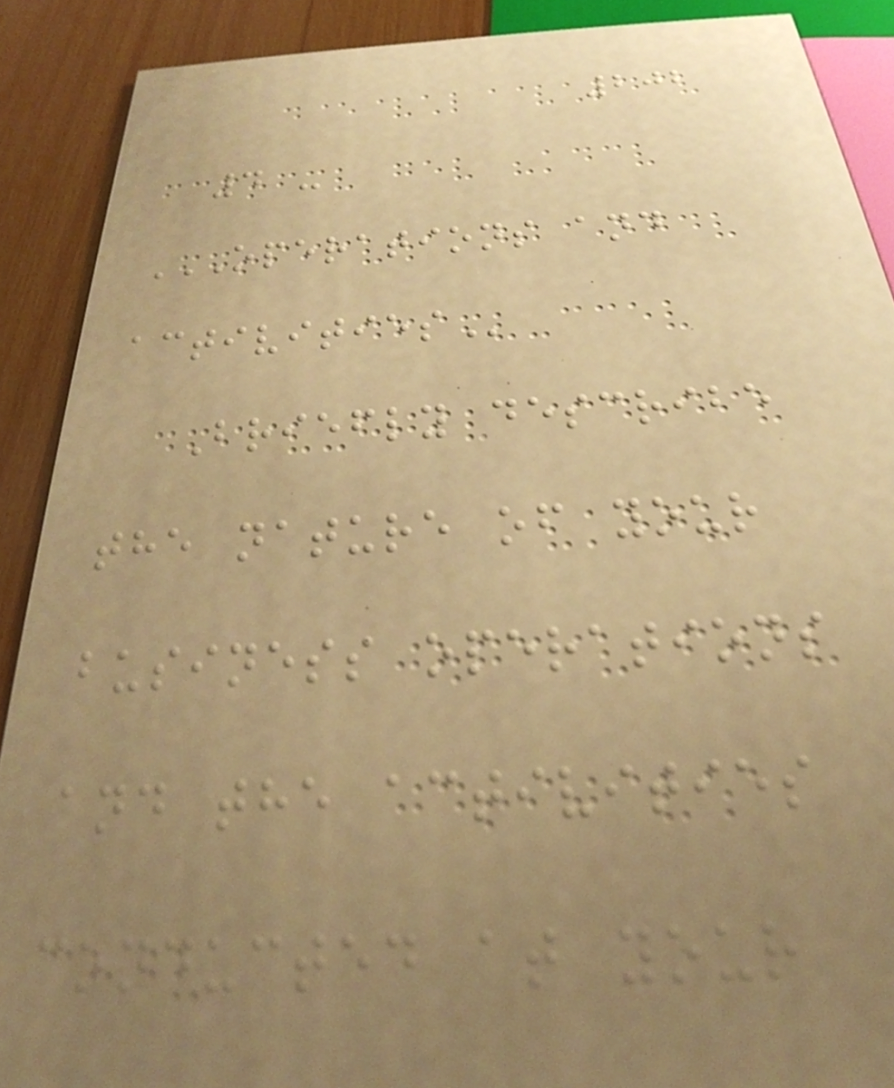202
4 -
OPERATIONS AND
ACTIVITIES
Briefly describe
the nature of your
business operations
and the activities
conducted at your
